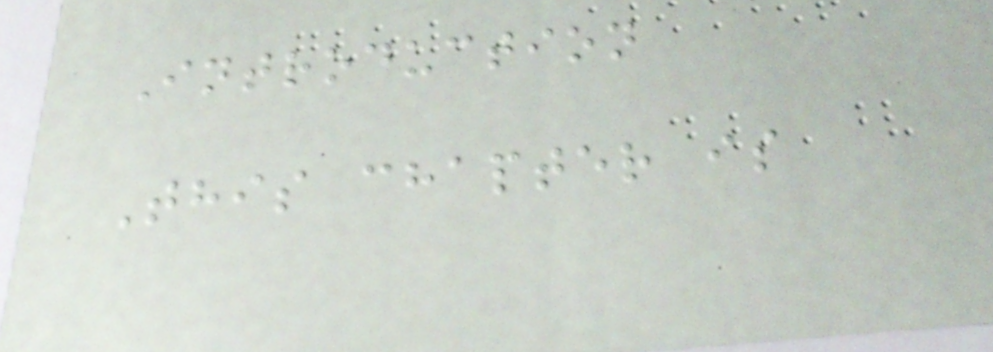Introduction
This chapter is
